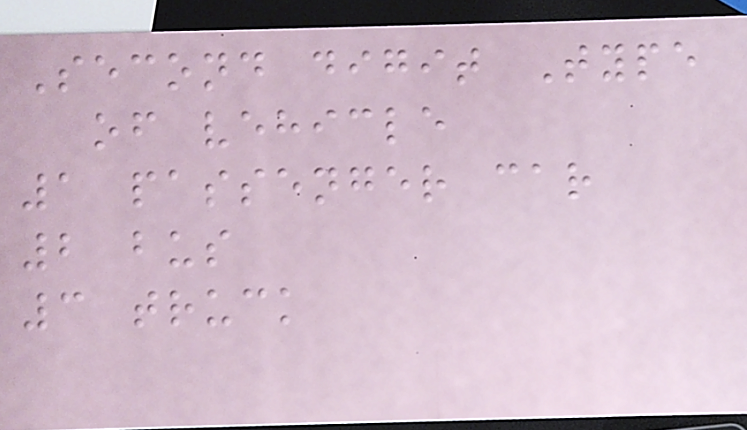Second digit Type
of vehicle
1 passenger car
2 bus
3 truck
